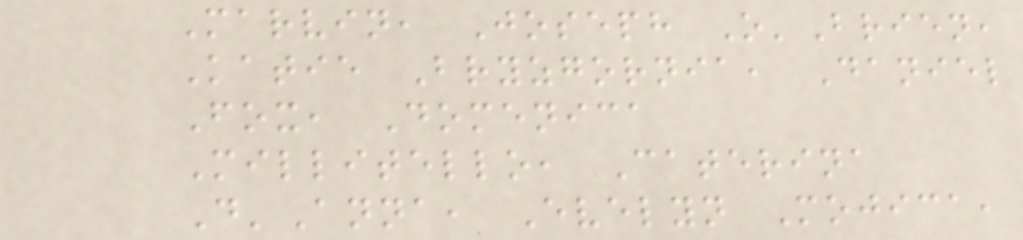Marvin, Joseph O'Brien,
Katie Bryzgornia, Daniel
Fox, Domenica
Millitello, Caterina
D'Anna, Evelyn Mojica,
